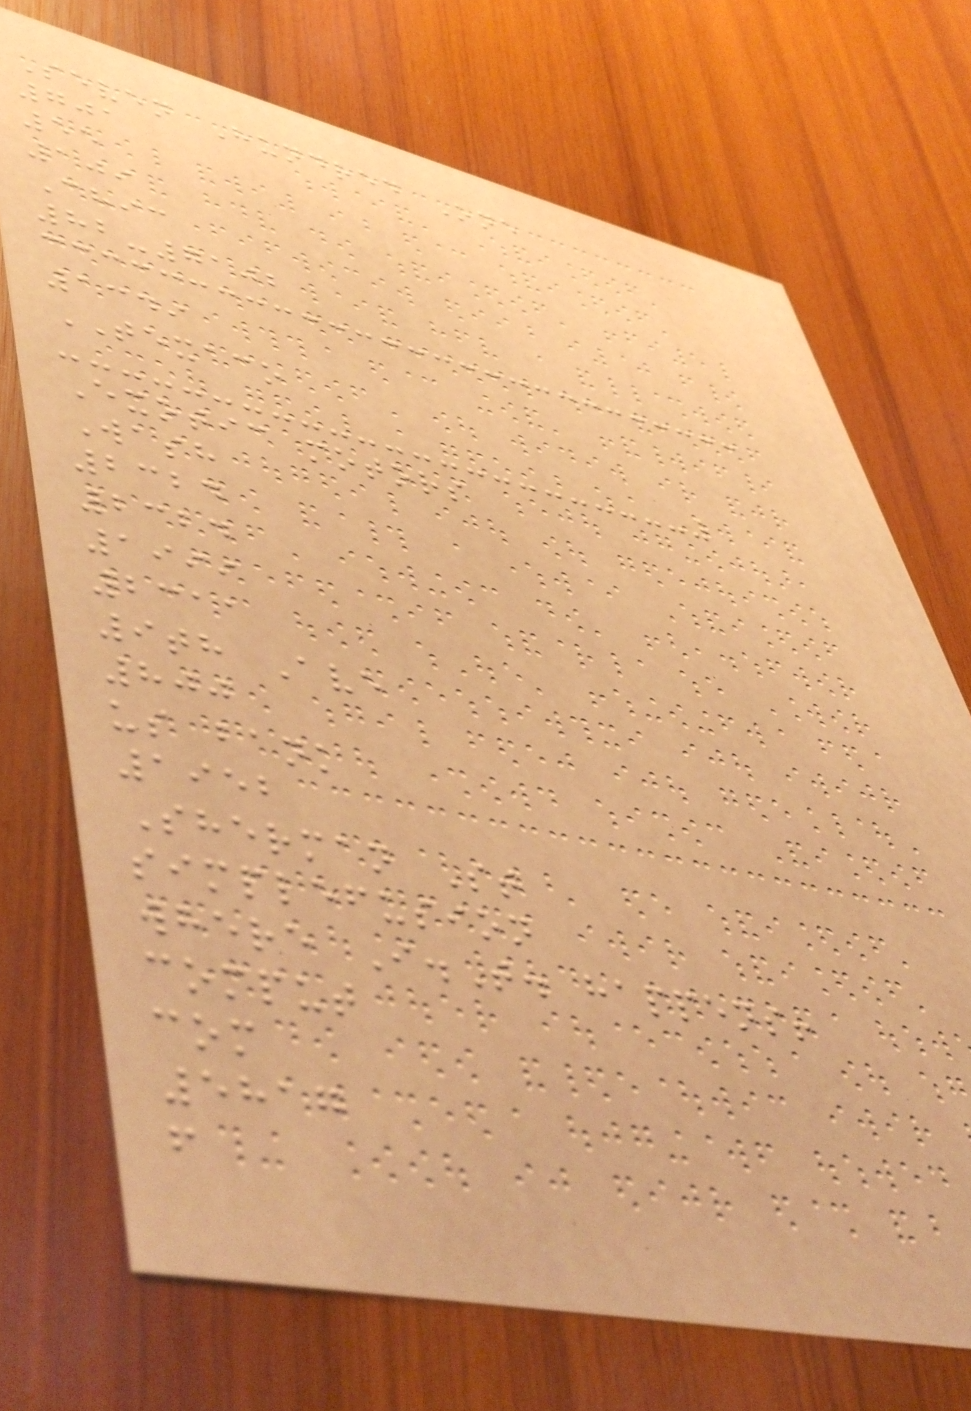Seven Hundred One
701
55
109
Chic
82-7102
1349
TEXACO
Exotic motors
Wash
2324
2324
1999
2311
9th Ave
800
us bank
1952
Sherman St
simplefusion
where I.T. happens!
comput
com
5817
f
